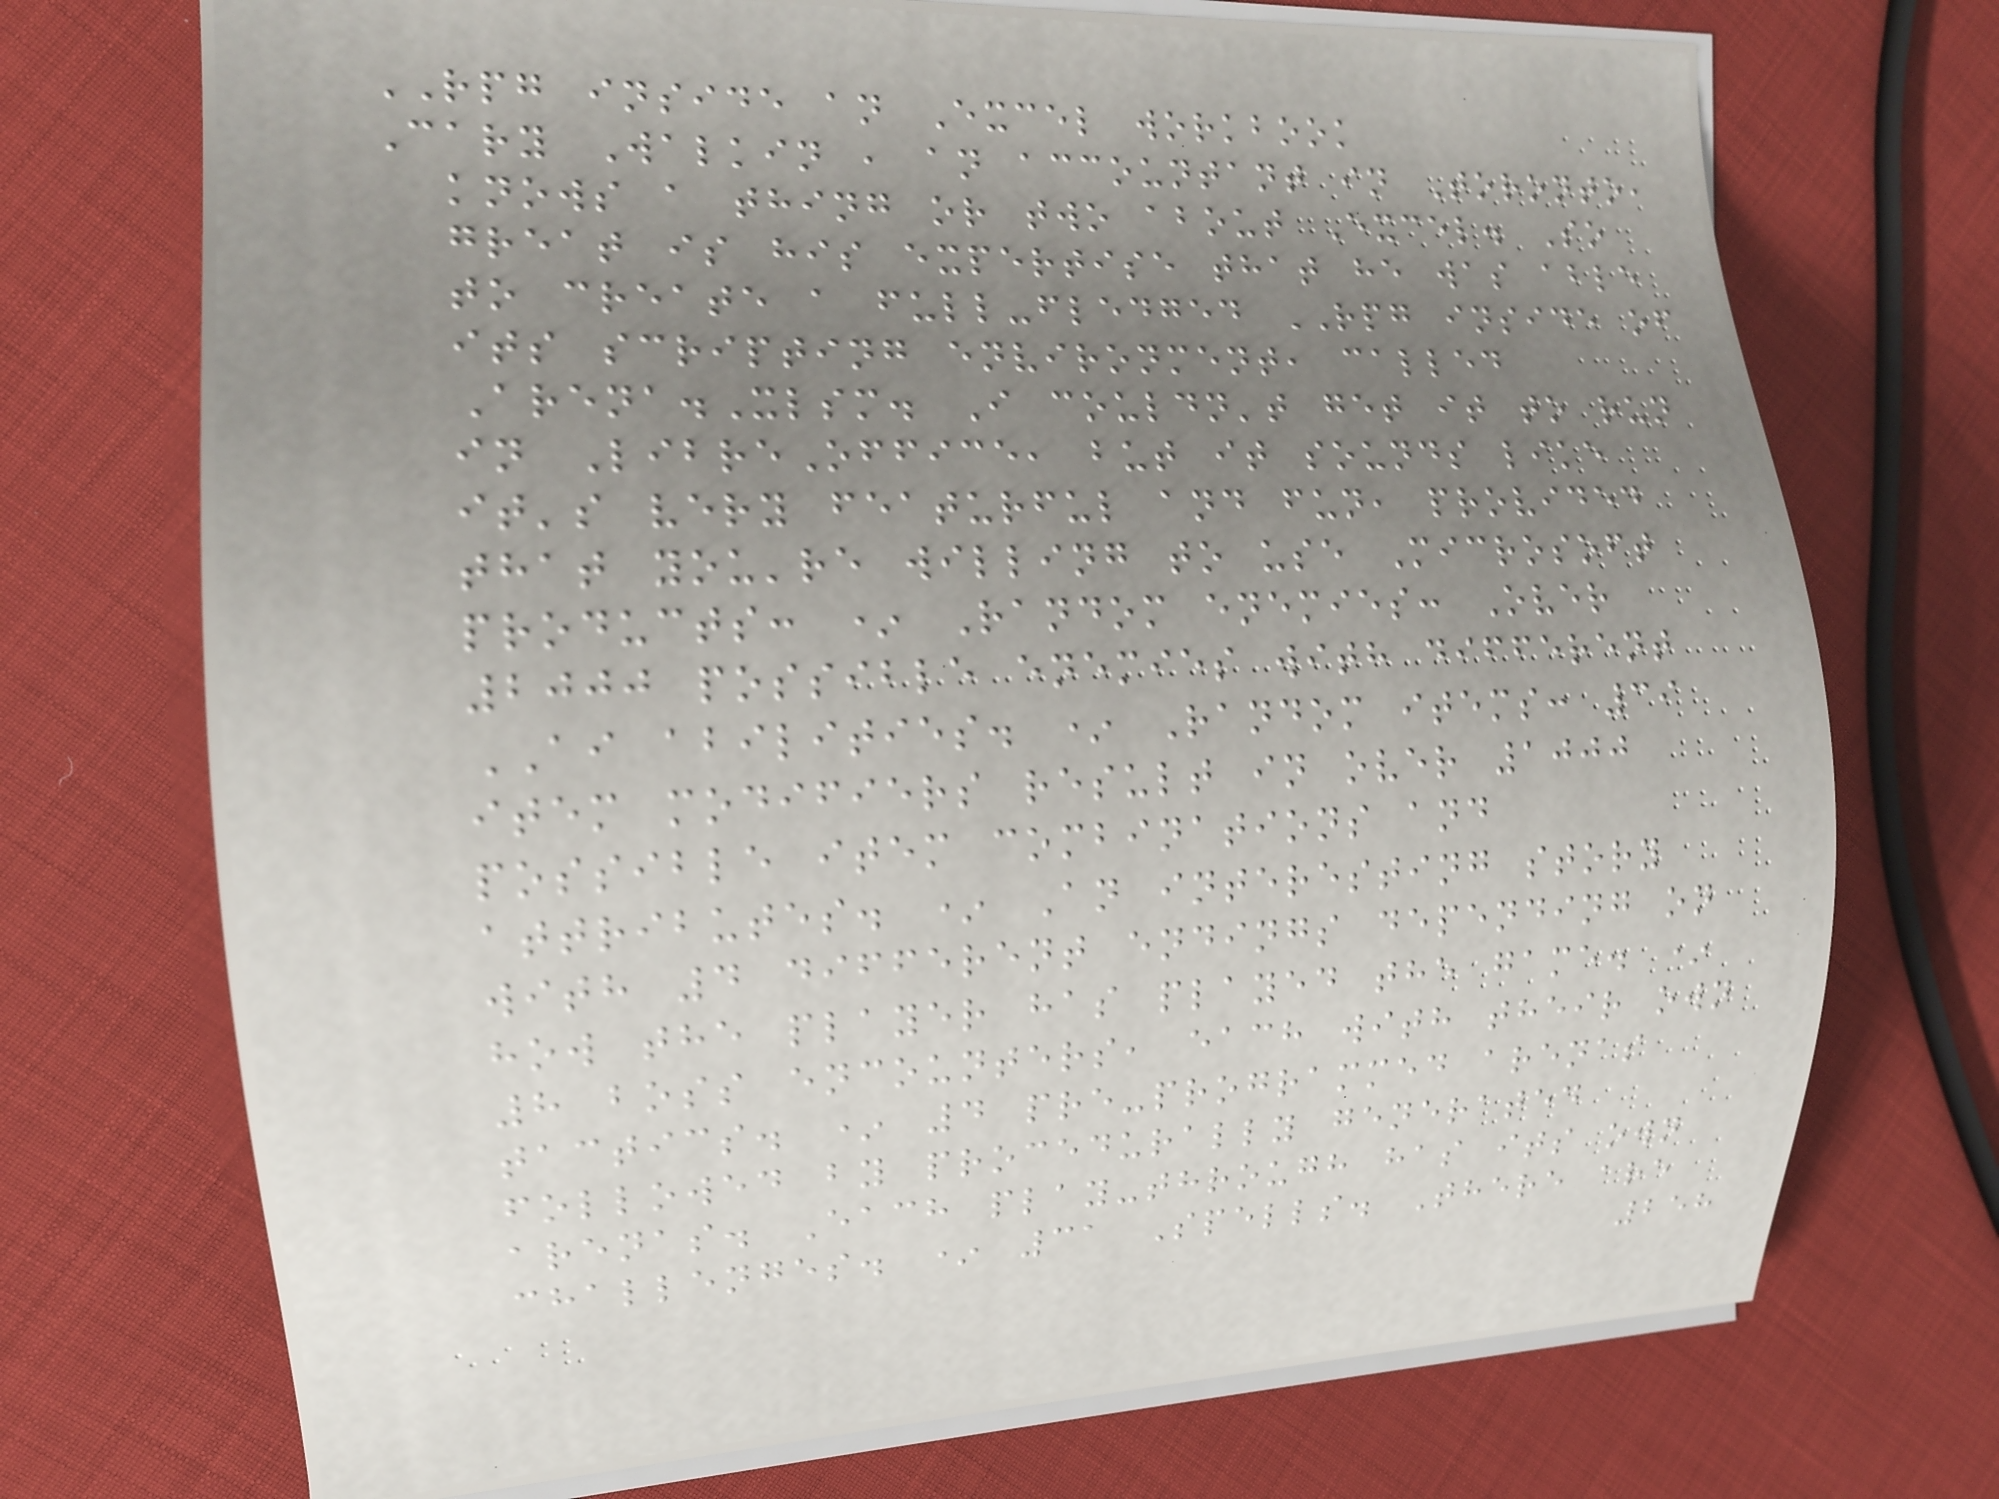RPG inside an Excel workbook
Cary Walkin , an accountant in Toronto,
knows a thing or two about Excel. So
great is his expertise that he was able
to create a full-fledged RPG inside of
its scripting environment, called
Arena.Xlsm. I couldn't get it to run
in LibreOffice, but it sounds like
it's very featurful and fun, provided
that you're willing to use Microsoft
products: * Random enemies: Over
2000 possible enemies with different
AI abilities. * Random items: 39
item modifiers result in over 1000
possible item combinations and
attributes. * An interesting story
with 4 different endings depending on
how the player has played the game. *
8 boss encounters, each with their own
tactics. * 4 pre-programmed arenas
followed by procedurally generated
arenas. Each play-through has its own
challenges. * 31 Spells. There are
258
